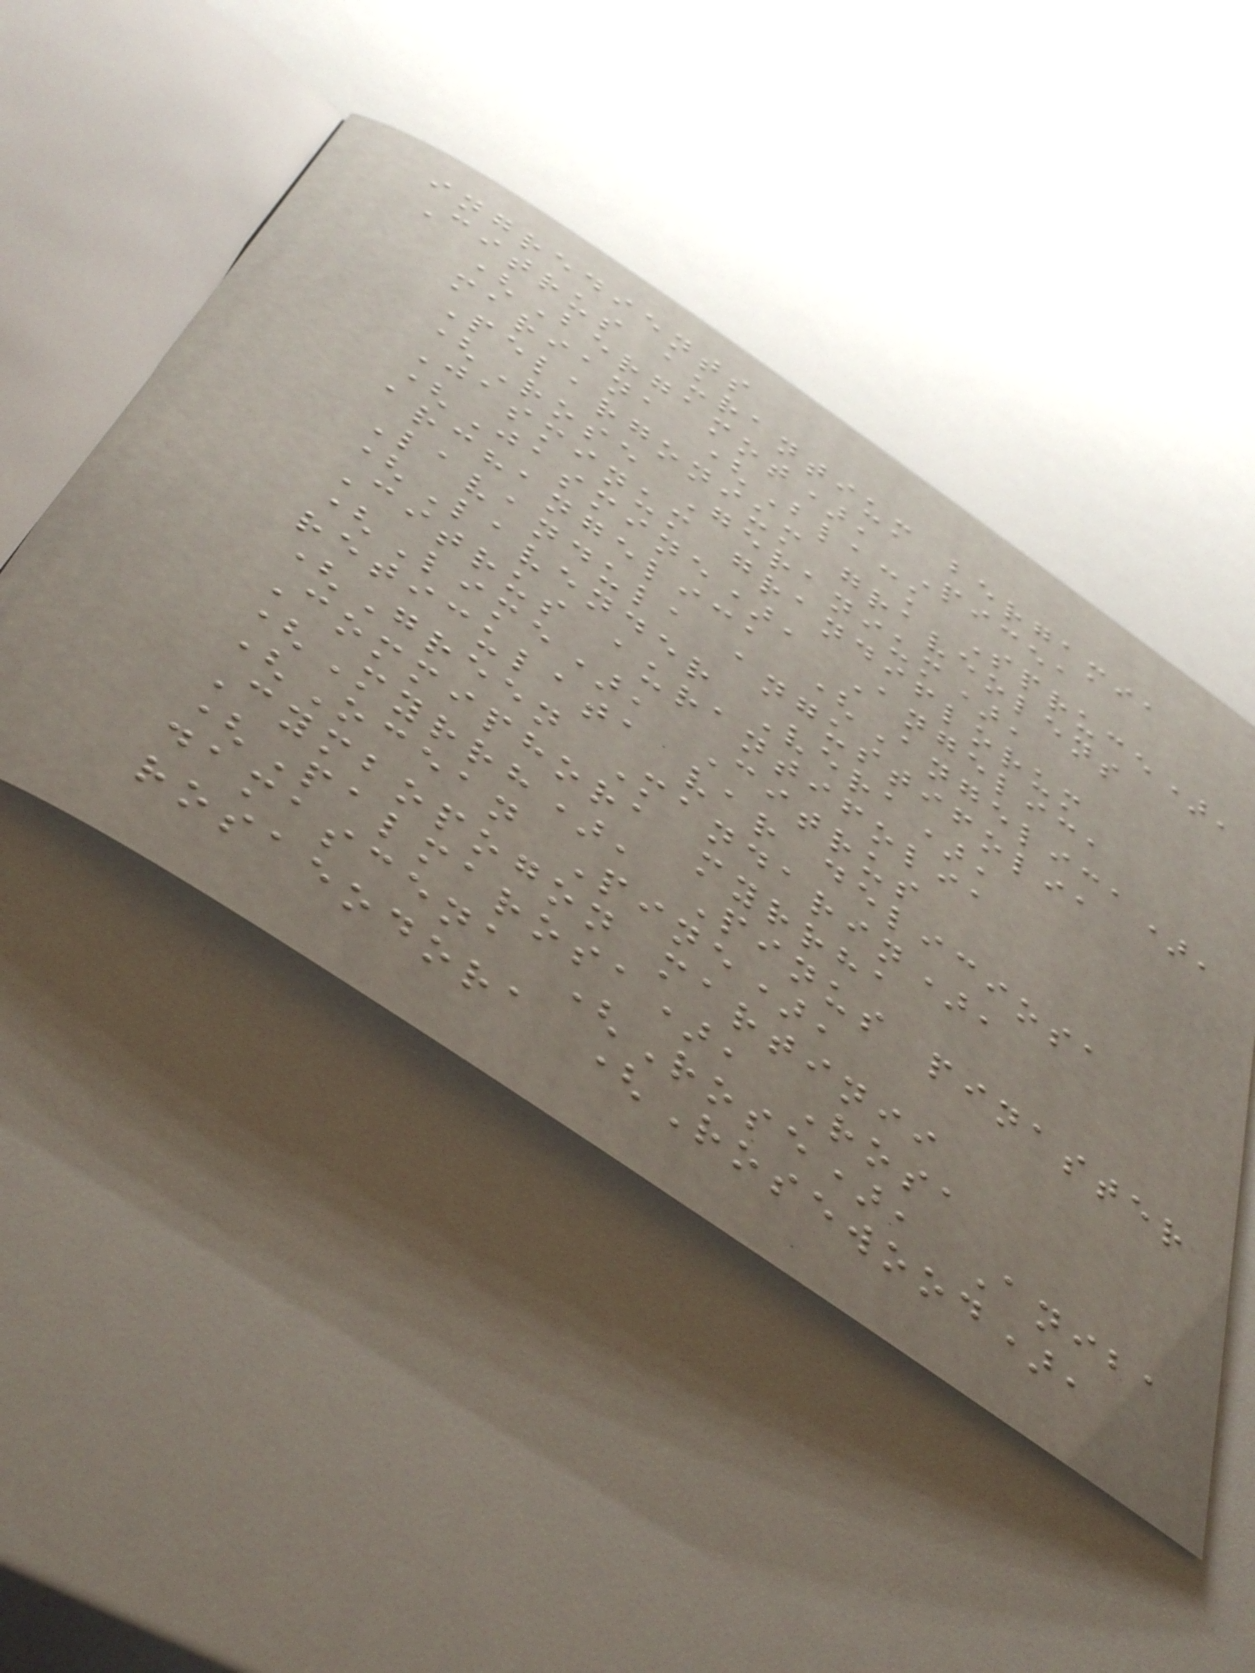ingredients
Citrus aurantium bergamia
(Bergamot), Picea
mariana (Black Spruce),
Pelargonium graveolens
(Rose Geranium),
Jasminum grandiflorum
(Jasmine), Angelica
archangelica (Angelica),
Lavandula angustifolia
(Lavender Vera),
Citrus aurantifolia
(Lime), Citrus
reticulata var deliciosa
(Green Mandarin),
Commiphora myrrha
(Myrrh), Pinus pinaster
(Ocean Pine),
Cymbopogon martinii
(Palmarosa), Rosa
damascena (Rose), Aniba
rosaeodora (Rosewood),
